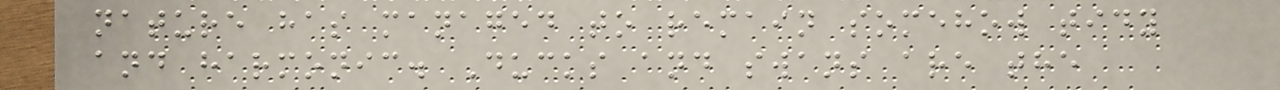nature has managed to remain somehow tidy
and harmonic. Ducks and swans are the
